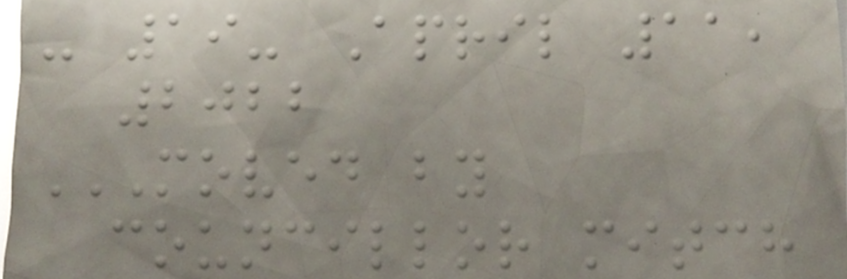- 19- April 11,
2022
MOVED BY
COUNCILLOR MITCH
